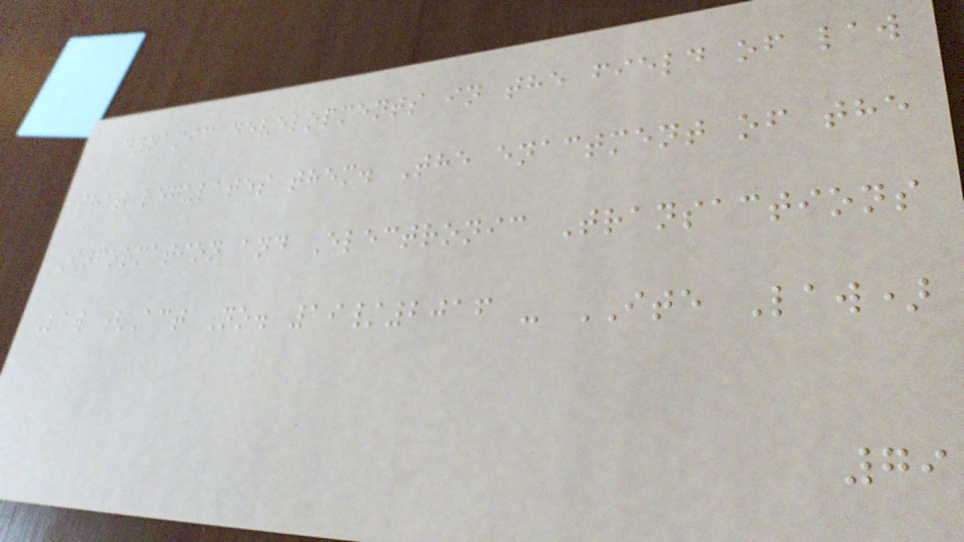dynamic developments in the field of law
that regulates them. The enactment of the
Information and Electronic Transactions
Law (Act No. 19/2016 - ITE Law)
79
